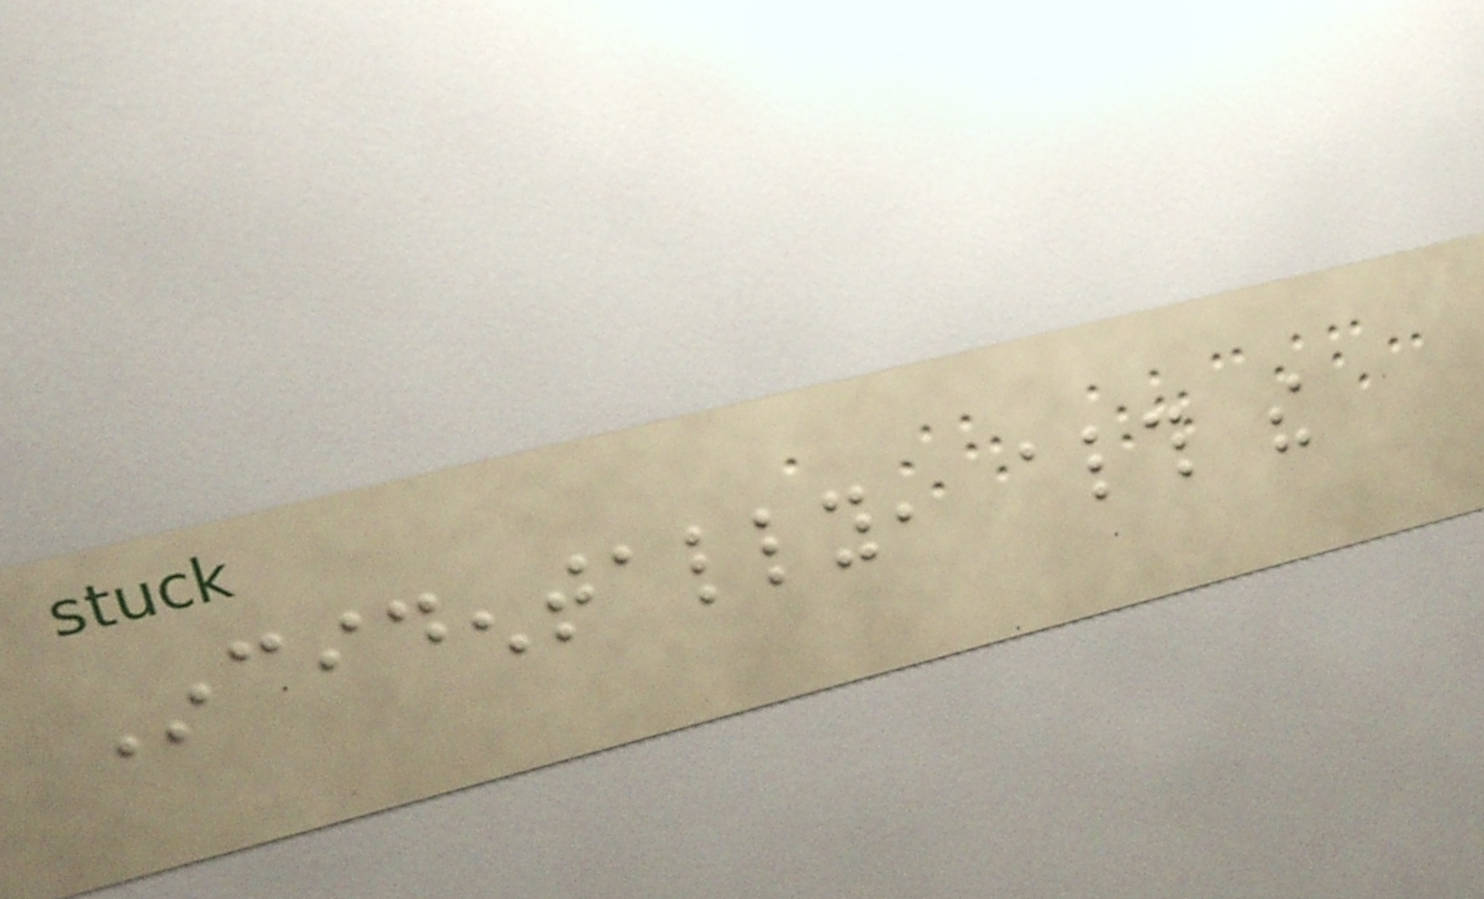Incidentally, although the
